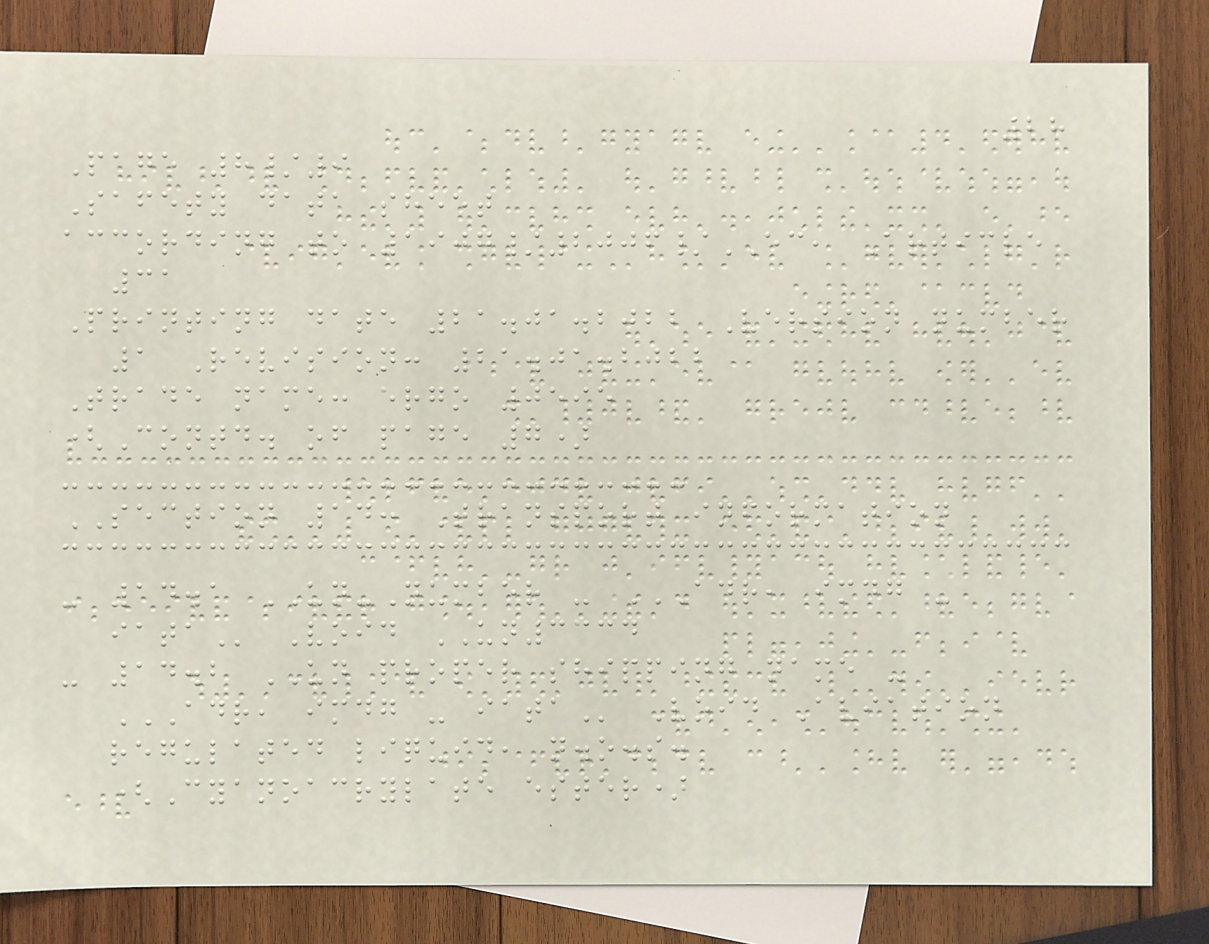28
Page 8/9
Safety data sheet
according to 1907/2006/EC, Article
31
Printing date 21.01.2022 Version number
1 Revision: 21.01.2022
Trade name: ergo 0595
(Contd. of page 7)
SECTION 14: Transport information
- 14.1 UN-Number - ADR, IMDG -
IATA Void UN3334
- 14.2 UN proper shipping name -
ADR, IMDG - IATA Void Aviation
regulated liquid, n.o.s.
(Cyanoacrylate ester)
